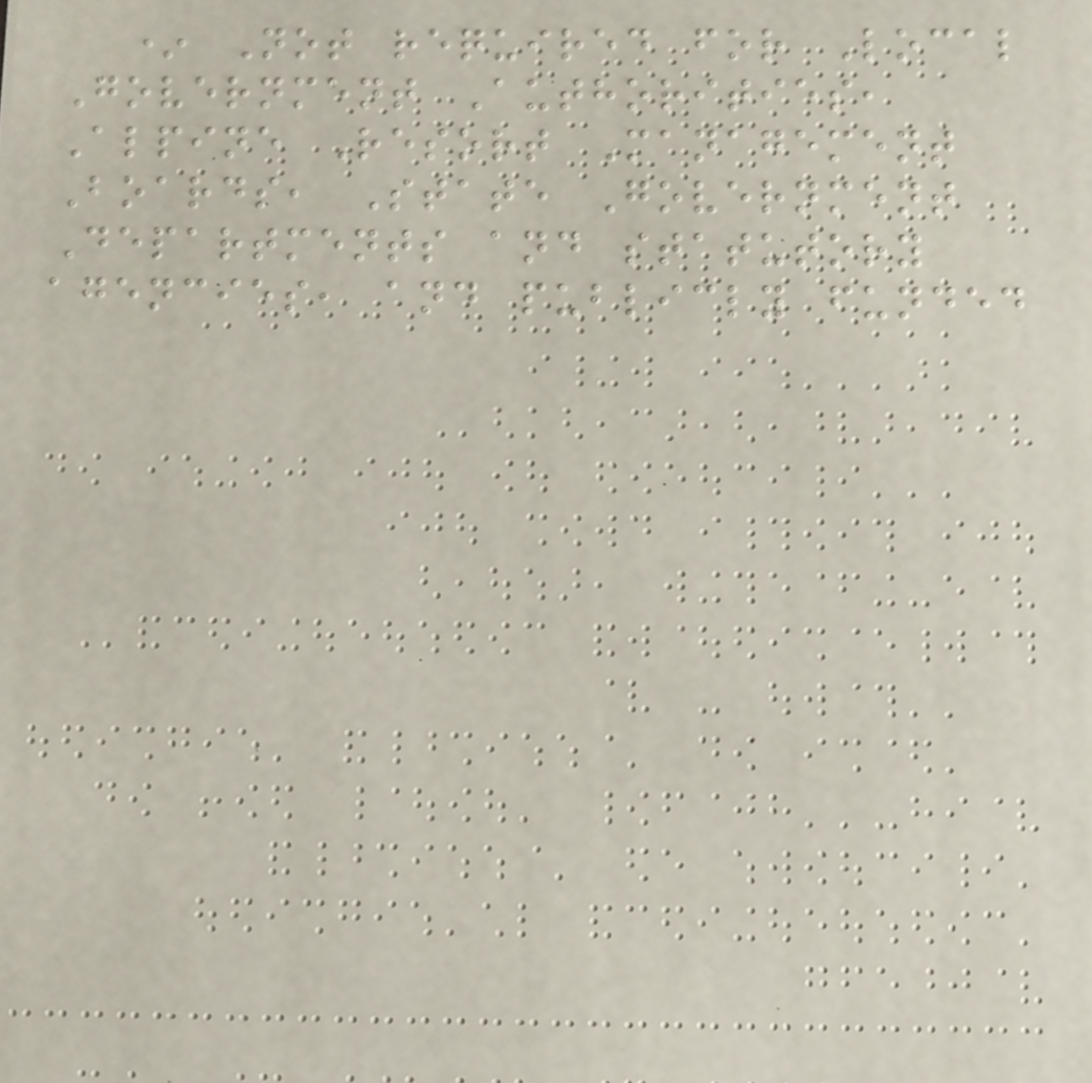* Not required for Local
Government Authorities,
Alpine Resort Management
Boards, State Government
Departments and statutory
agencies, and publicly funded
